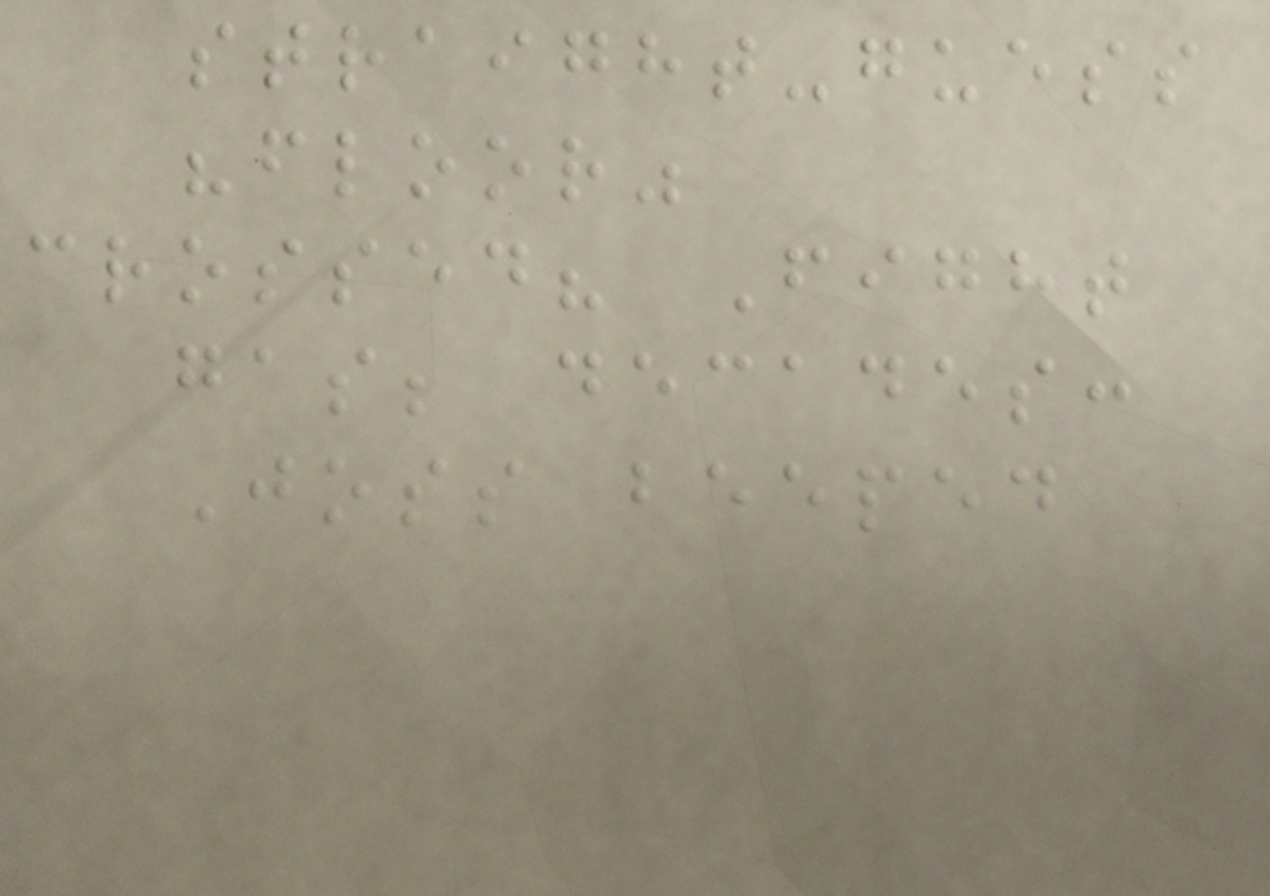straight-guess
"floor"
crossed? Fight
gas; decades:
Joss beeped
